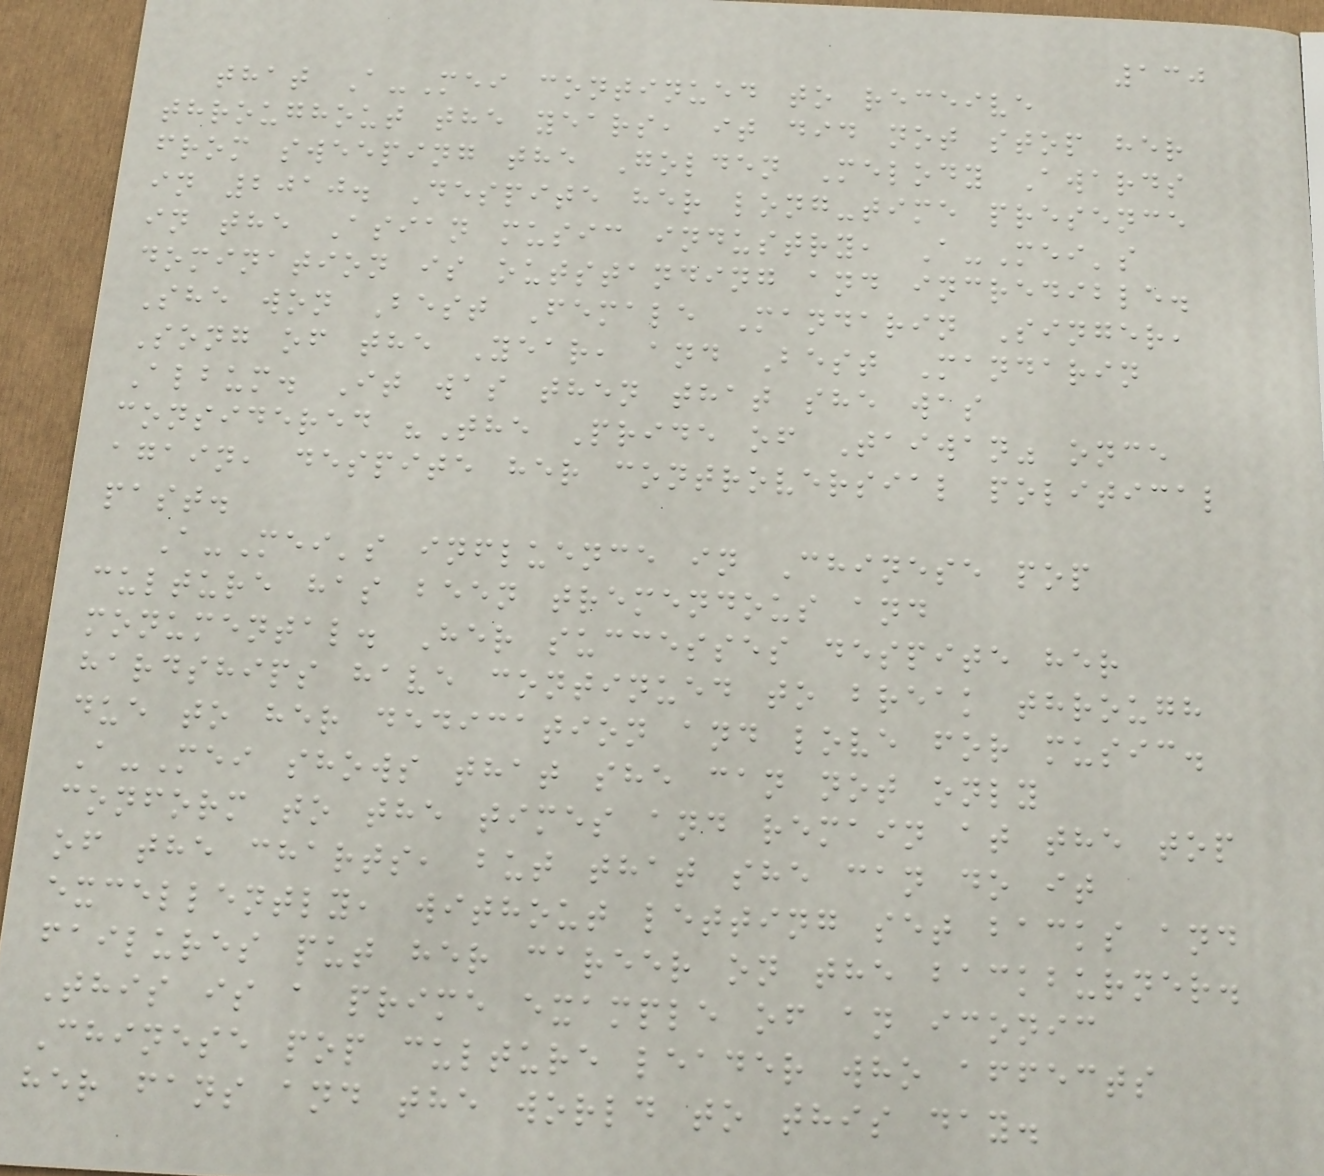130
that A-Mei continued to receive
throughout the years, it did not stop her
from sweeping the Golden Melody Awards
in 2010. Despite her long-time presence
in the Asian music industry, A-Mei's
domination is outstanding and incredible.
She won Best Female Mandarin Singer,
Song of the Year, and Best Mandarin
Album. It was then that she was
considered "The Pride of Taiwan" once
again, despite her controversial political
past.
A-Mei's influence in Chinese pop
culture has been tremendous and
monumental. Her successes despite her
hardships have continued to break through
due to her dedication and love for music.
A-Mei shows that she can not only
conform to the times and remain at the top
of the charts, but that she can do it
excellently, without letting set backs and
failures put her career on the backburner.
This is a prime example of an iconic
Chinese pop culture leader who affects
her fans and the world to this day.
